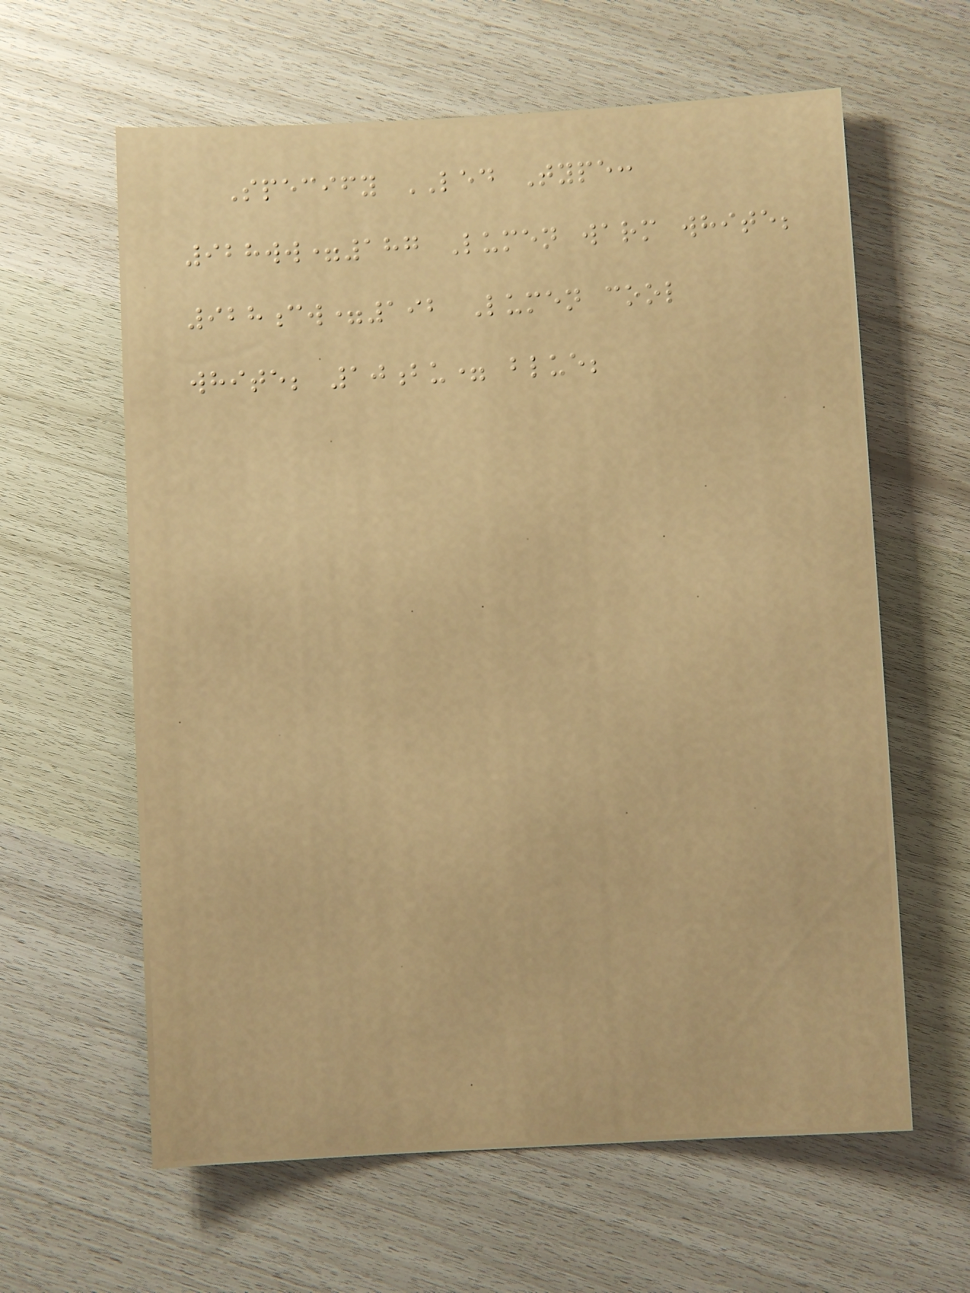Specify LED Type:
928ww=187 Lumen warm white;
928cw=192 Lumen cool
white; 10bu= blue;
